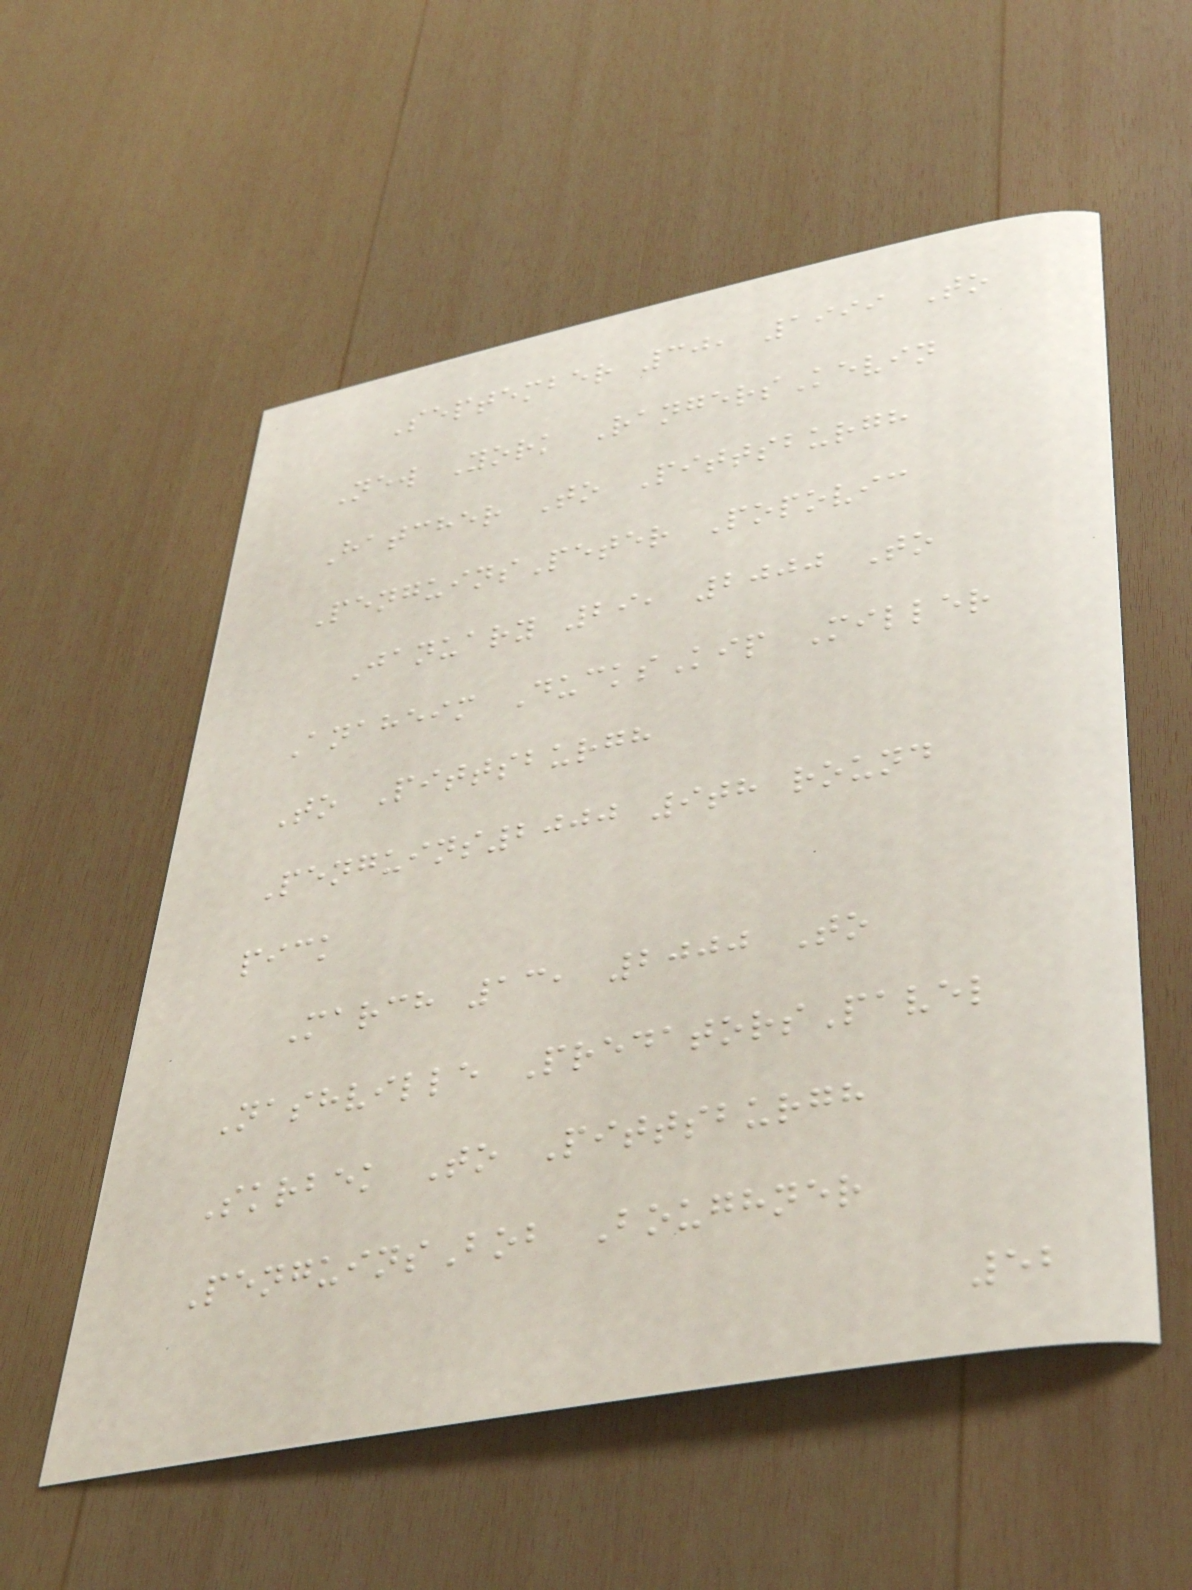September 30, 1999 To
New York RangersKevin
Hatcher To Pittsburgh
PenguinsPeter Popovic
January 29, 2000 To
Anaheim DucksKip Miller
To Pittsburgh
Penguins2000 9th round
pick
March 13, 2000 To
Nashville PredatorsPavel
Skrbek To Pittsburgh
PenguinsBob Boughner
52
